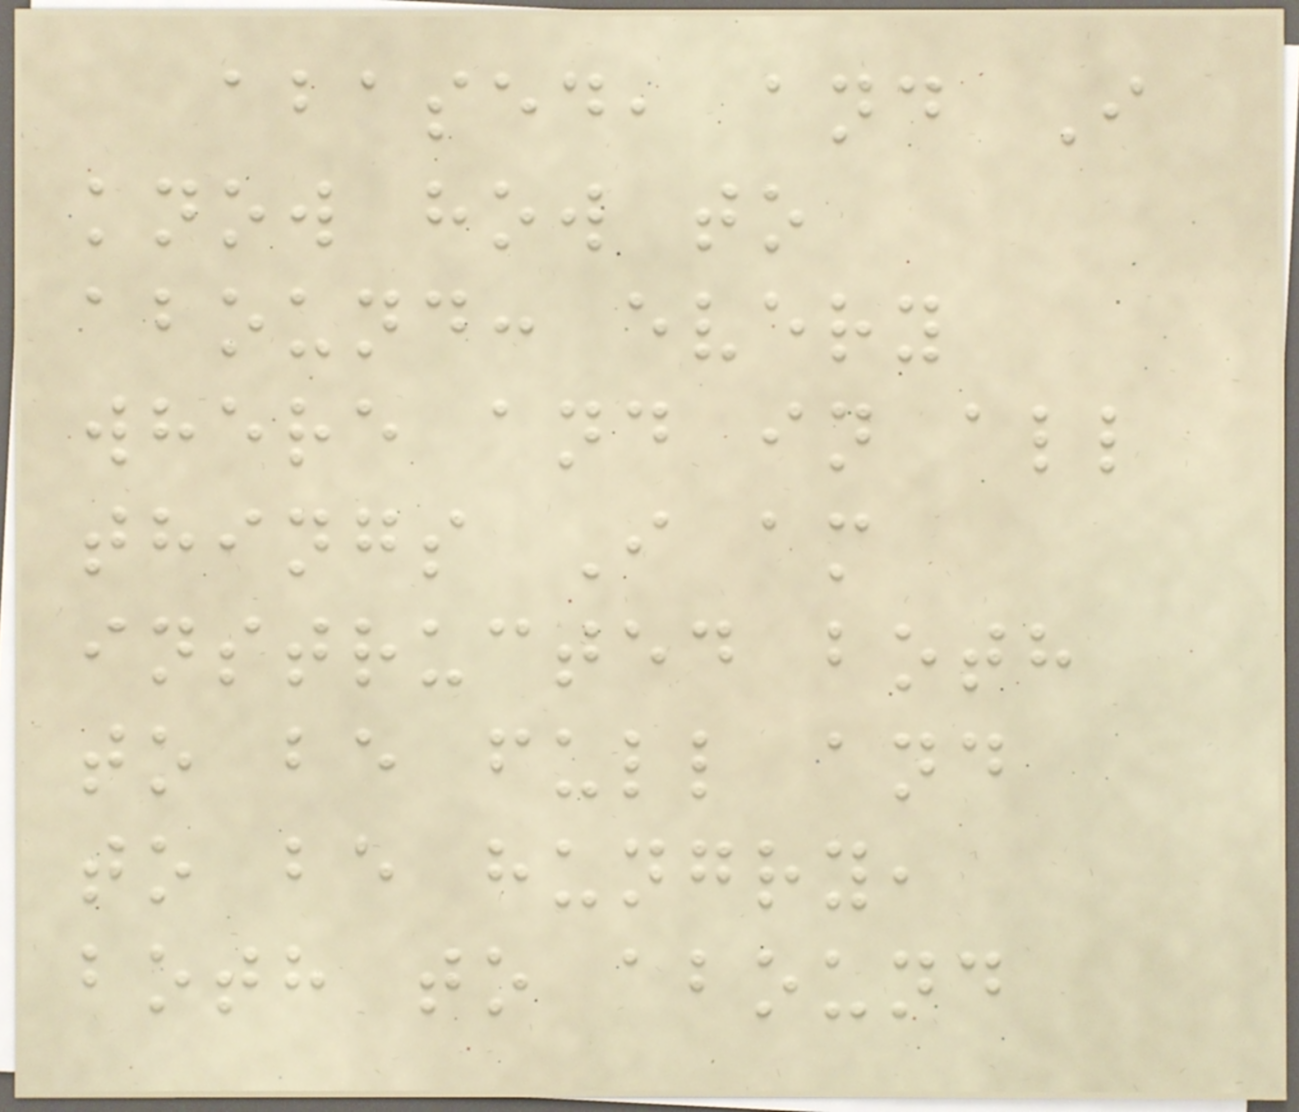abased, and I
know how to
abound: every
where and in all
things I am
instructed both
to be full and
to be hungry,
both to abound
